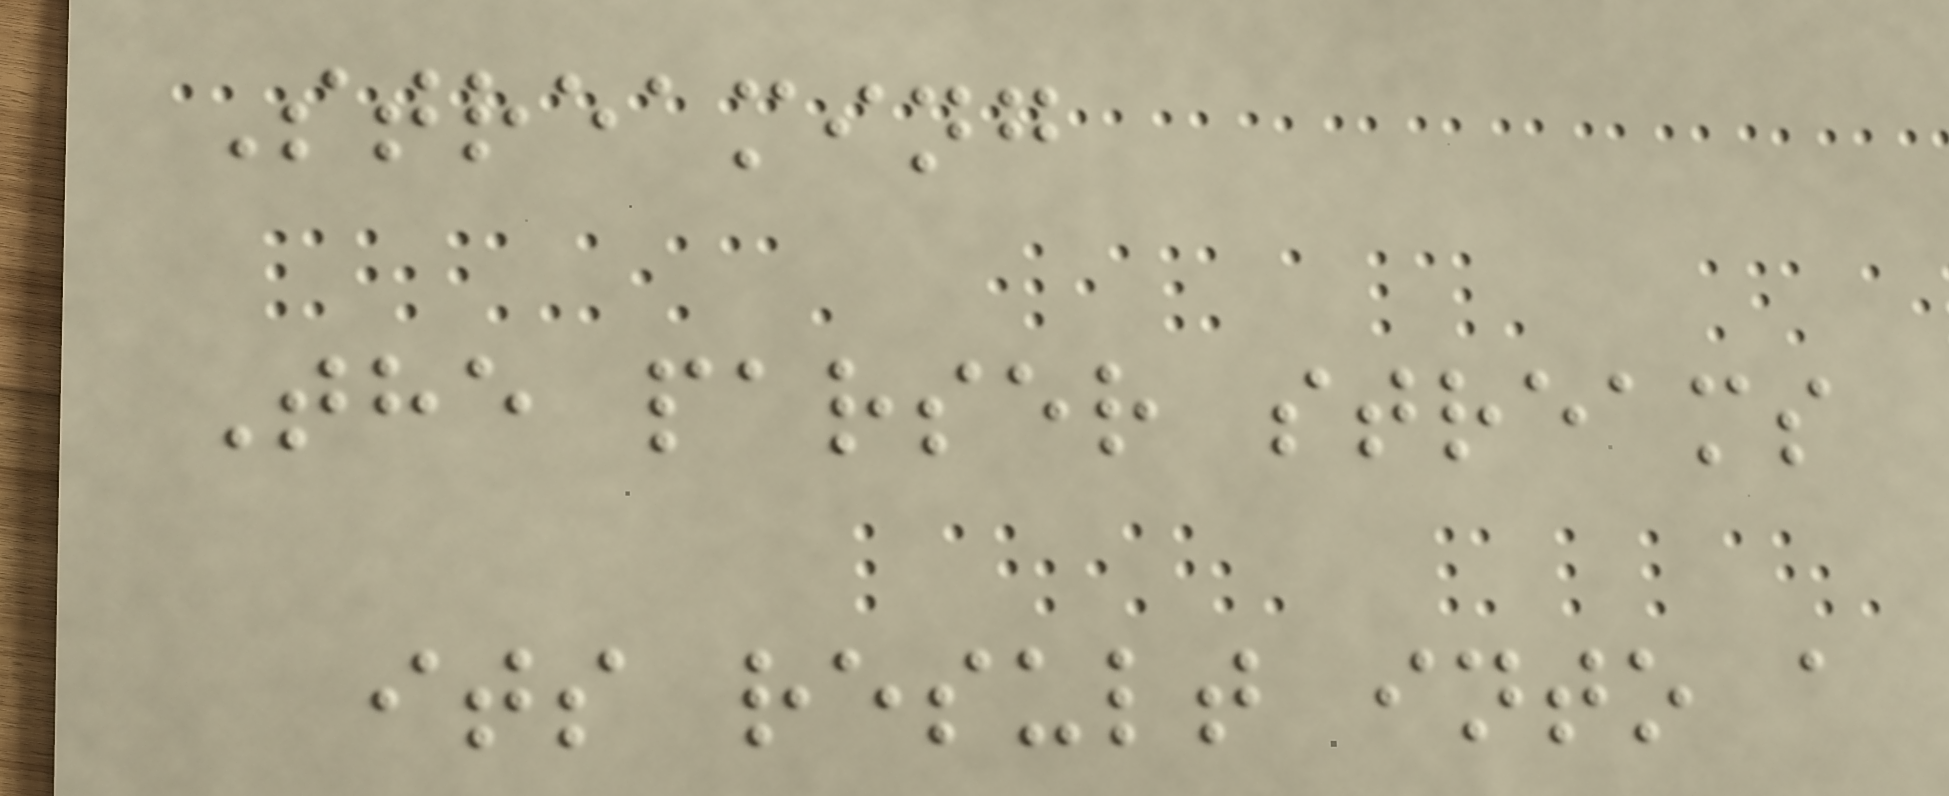Streaming
The parser streams
its result into a
